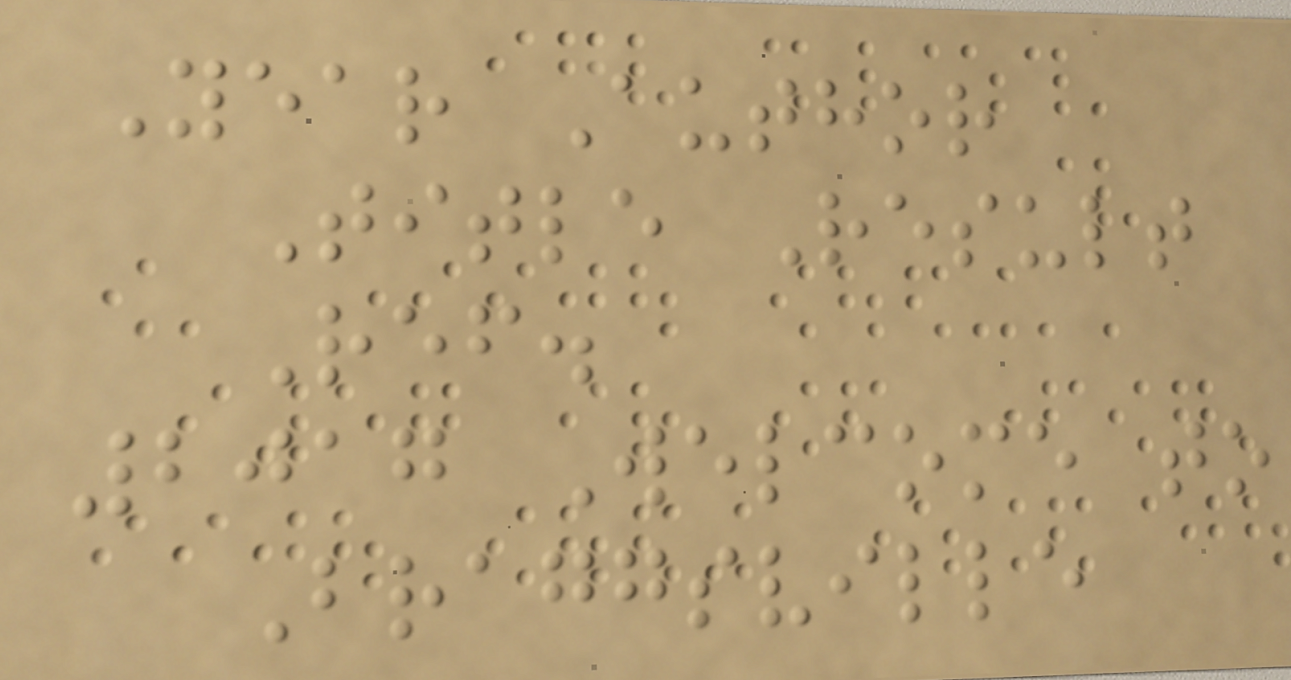Year Author
Title Result
Ref.
2017 Welcome to
Braggsville
